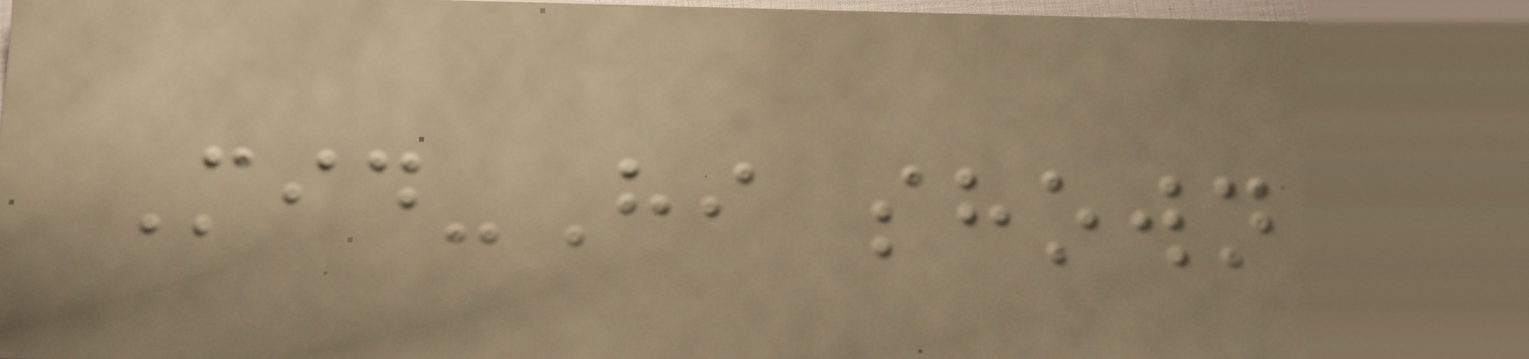Mid-Hi shown
